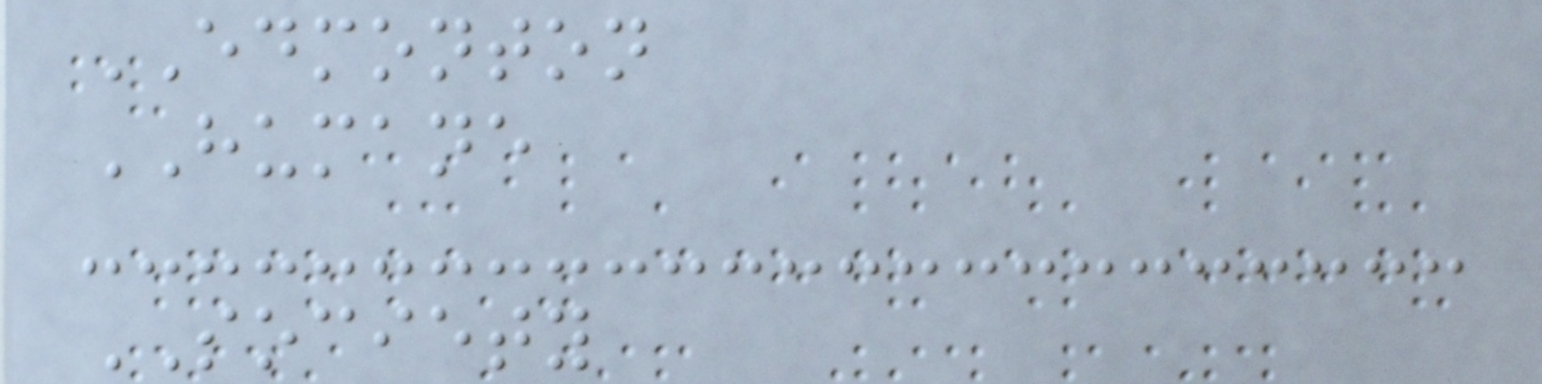EDMONTON
HUMANE
SOCIETY
